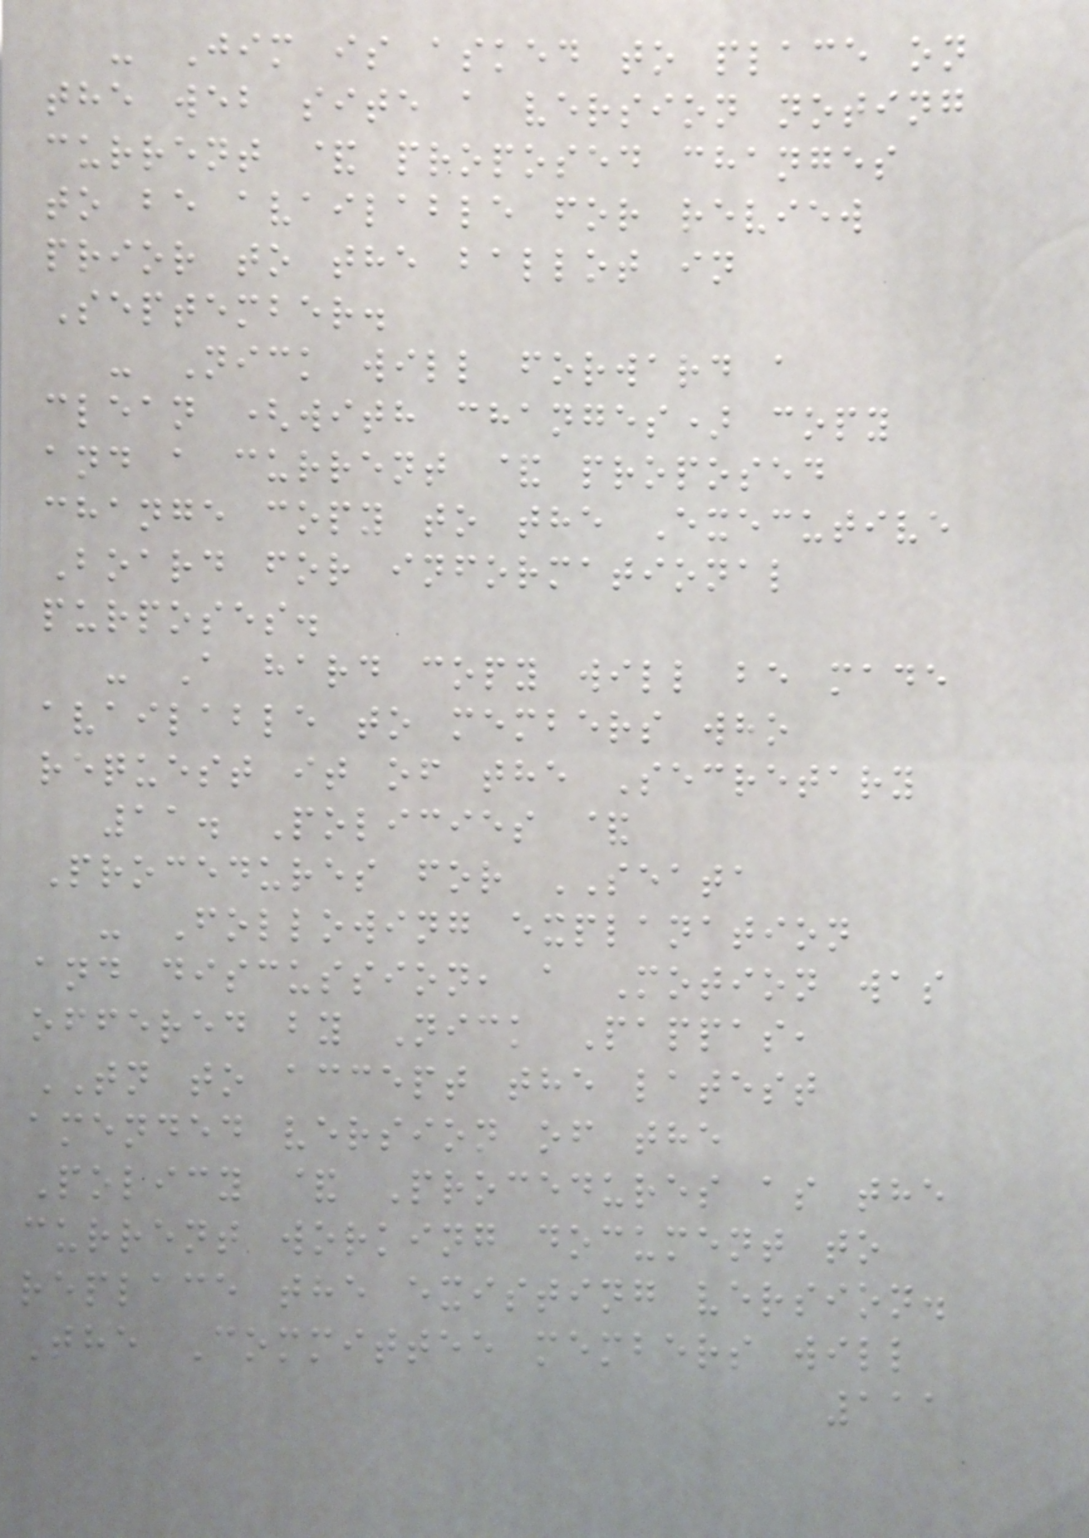- Jim is asked to place on
the web site a version noting
current & proposed changes
to be available for review
prior to the ballot in
September.
- Nick will forward a
clean (with changes) copy
and a current & proposed
change copy to the Executive
Board for informational
purposes.
- A hard copy will be made
available to members who
request it of the Secretary
11. Policies &
Procedures for SEATA
- Following explanation
and discussion, a Motion was
offered by Nick Pappas,
TN to accept the latest
amended version of the
Policy & Procedures as the
current working document to
replace the existing version.
The Committee members will
111
